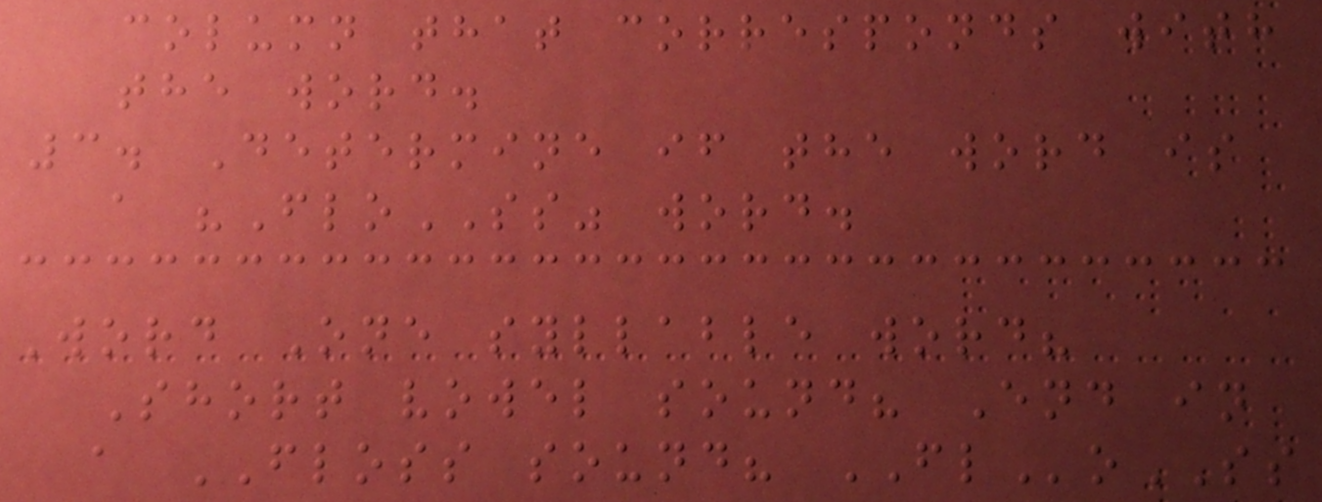column that corresponds with
the word.
3. Determine if the word is
a "FloSS" word.
Word One syllable word?
Short vowel sound? End in
a FLOSS sound? FLoSS
